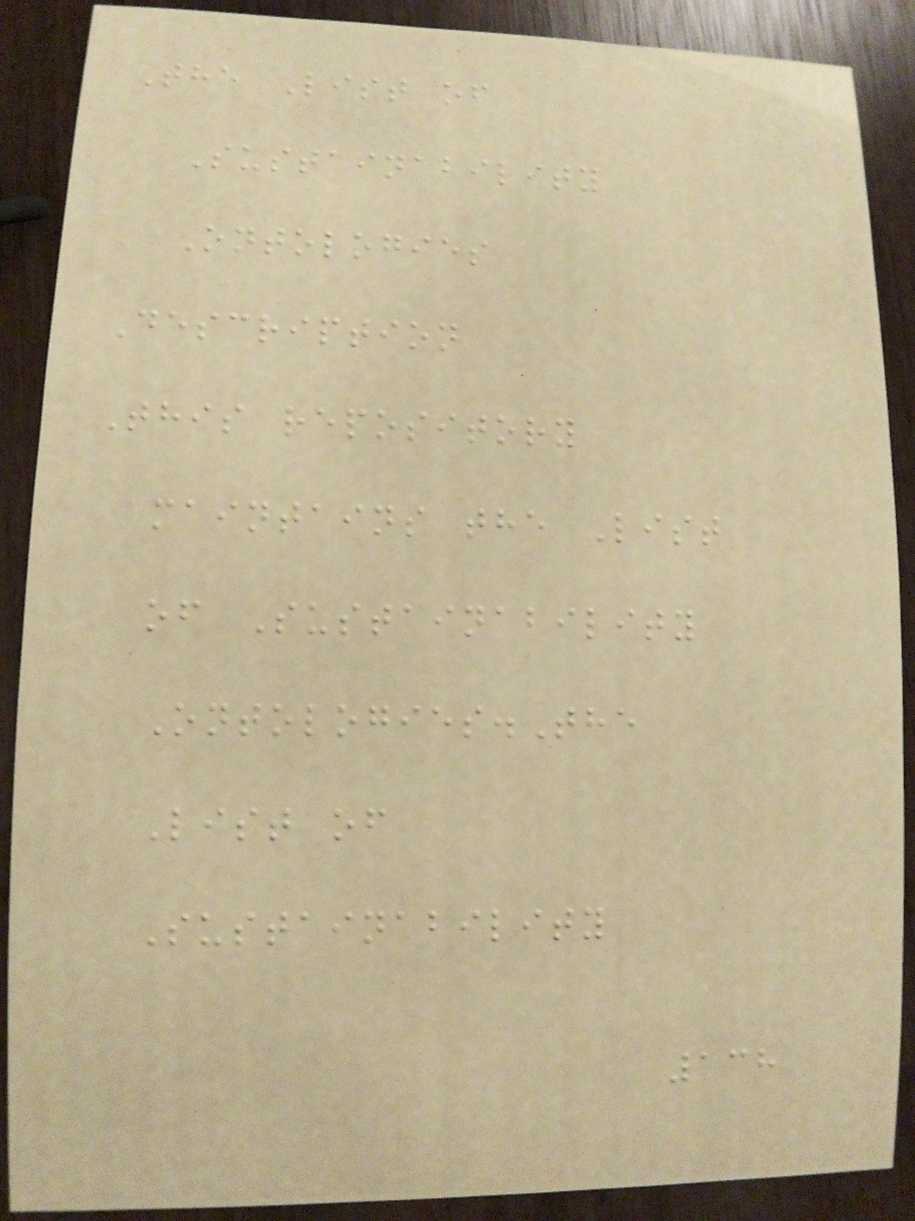The List of
Sustainability
Ontologies
Description
This repository
maintains the List
of Sustainability
Ontologies.The
List of
Sustainability
138
